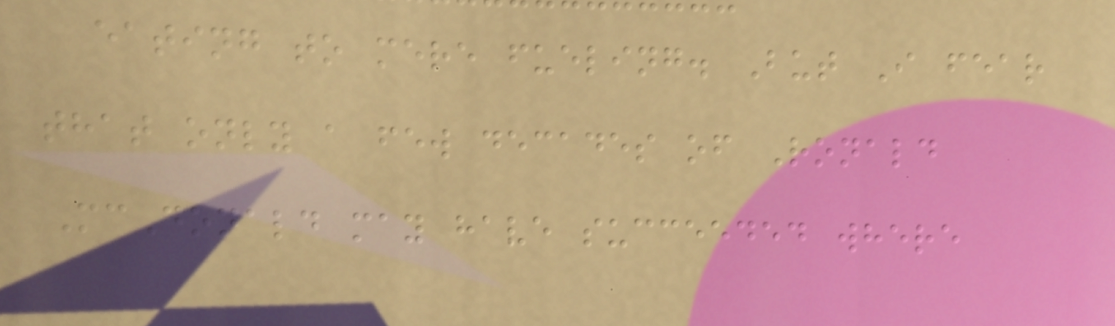eating to mere fueling. But I fear
that only a few decades of Ronald
McDonald may have succeeded where
